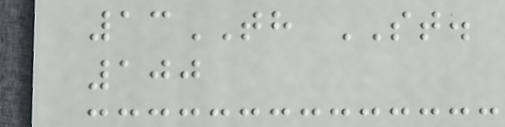13TH ST.
100
